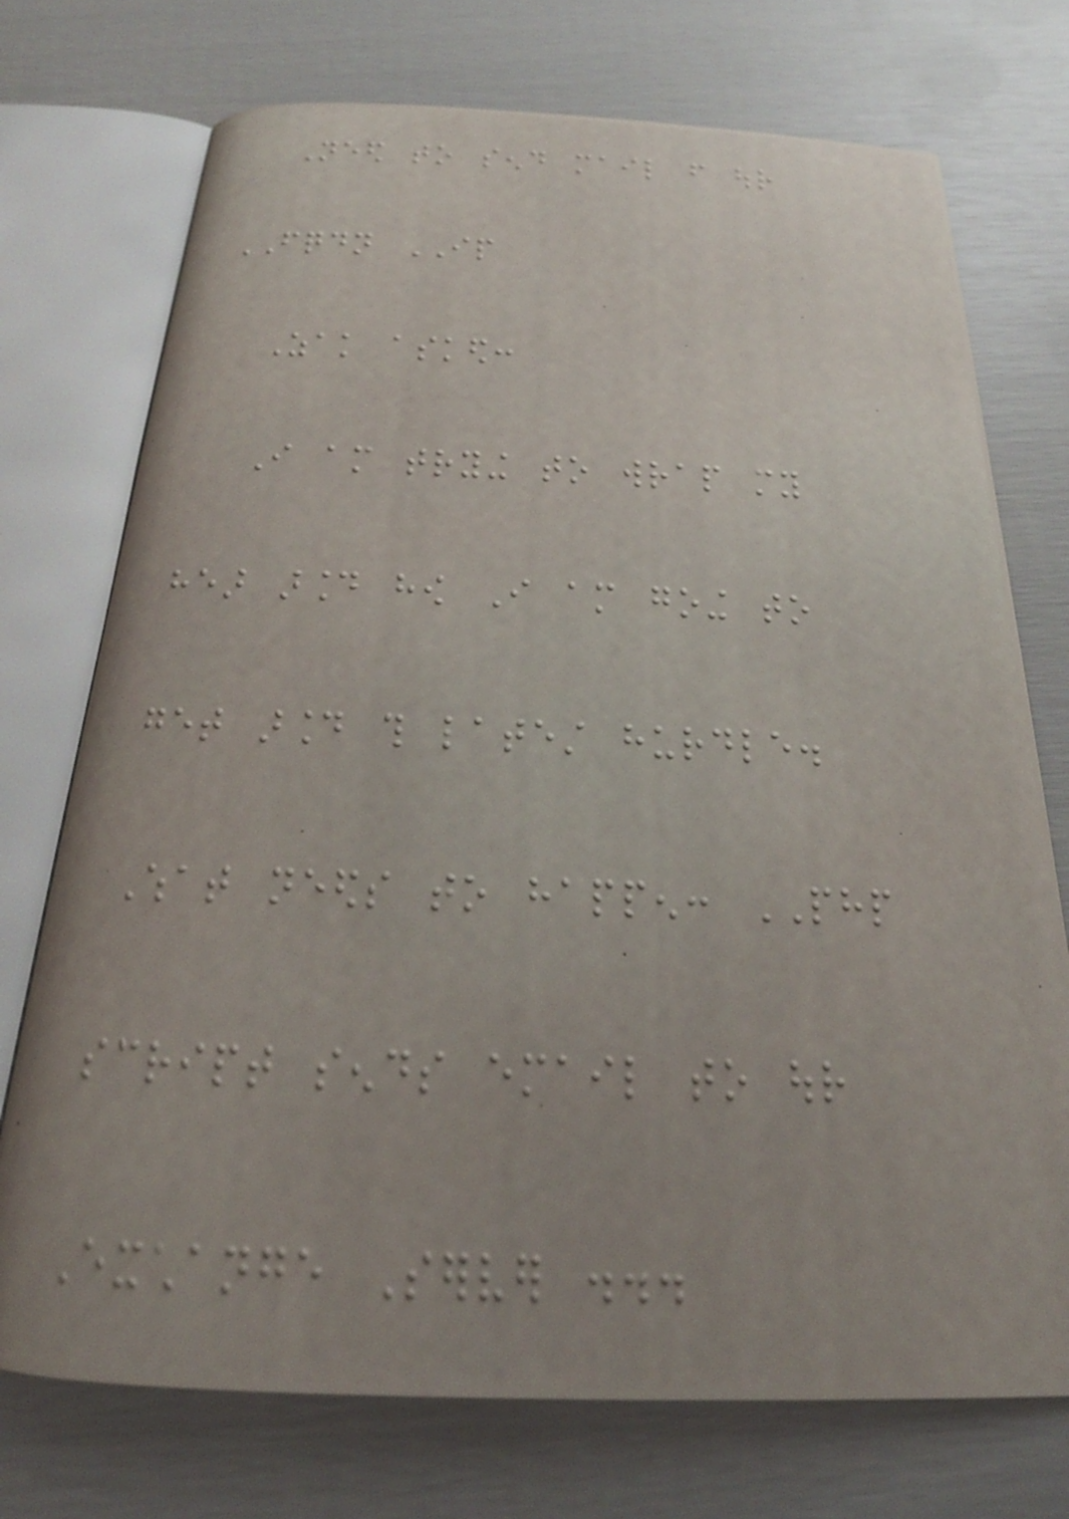Need to send mail from our
FQDN IP
Zak asked:
I am trying to wrap my
hear around how I am going to
get around this latest hurdle.
What needs to happen: PHP
script sends email to our
Exchange Server ...
